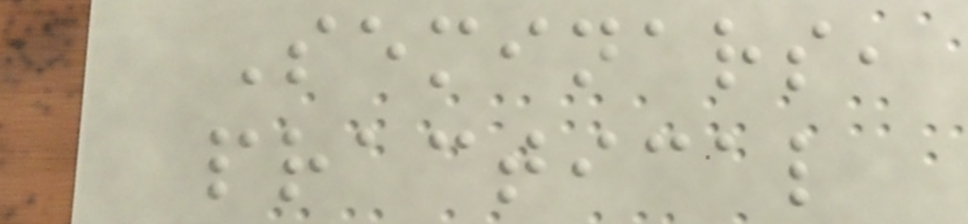Seminars,
practical
